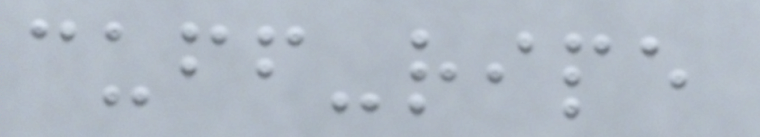cuff-ripe
